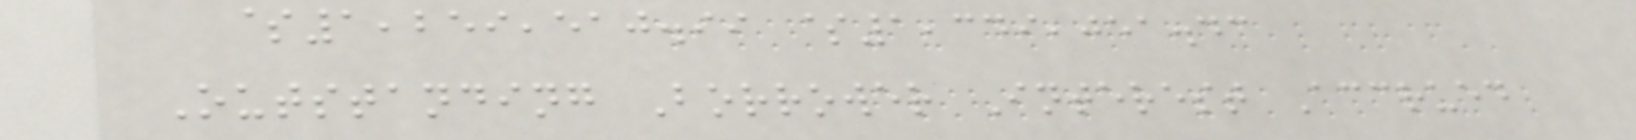$1,259,510.99 $1,349,051.43
Outstanding Borrower Interest Accrued
